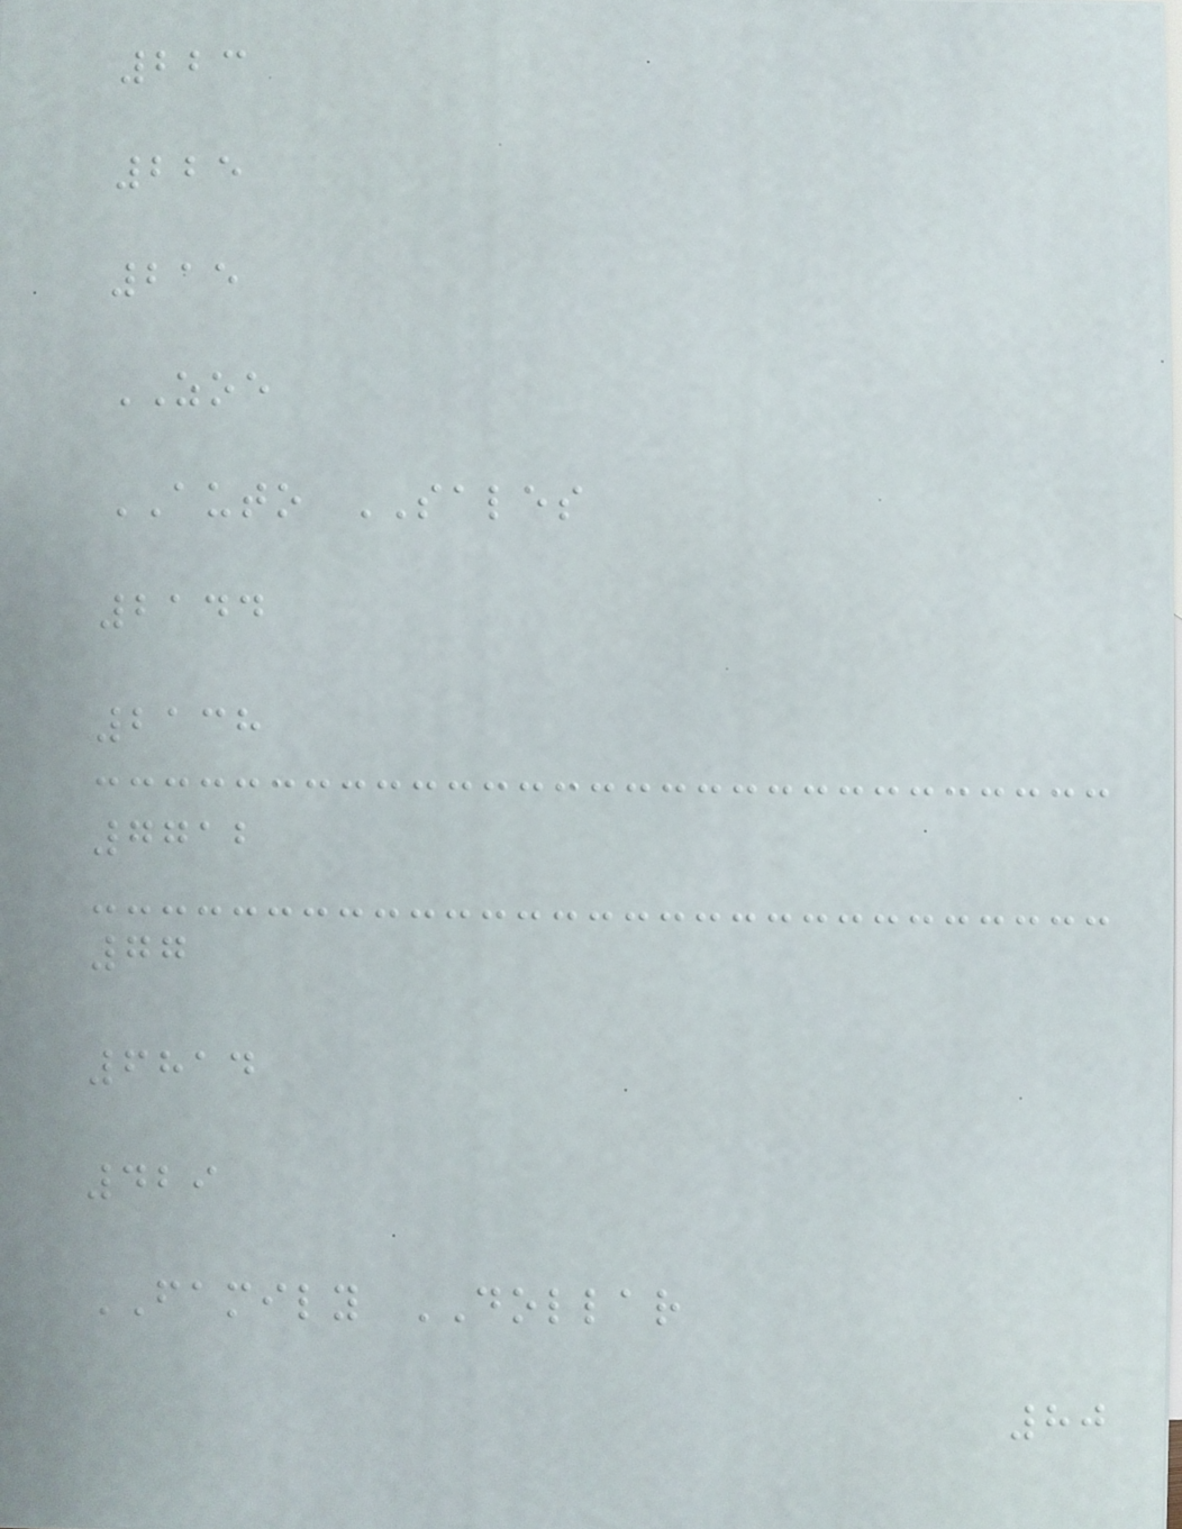223
225
215
ZOE
AUTO SALES
2144
2138
7712
77
6814
429
FAMILY DOLLAR
80
